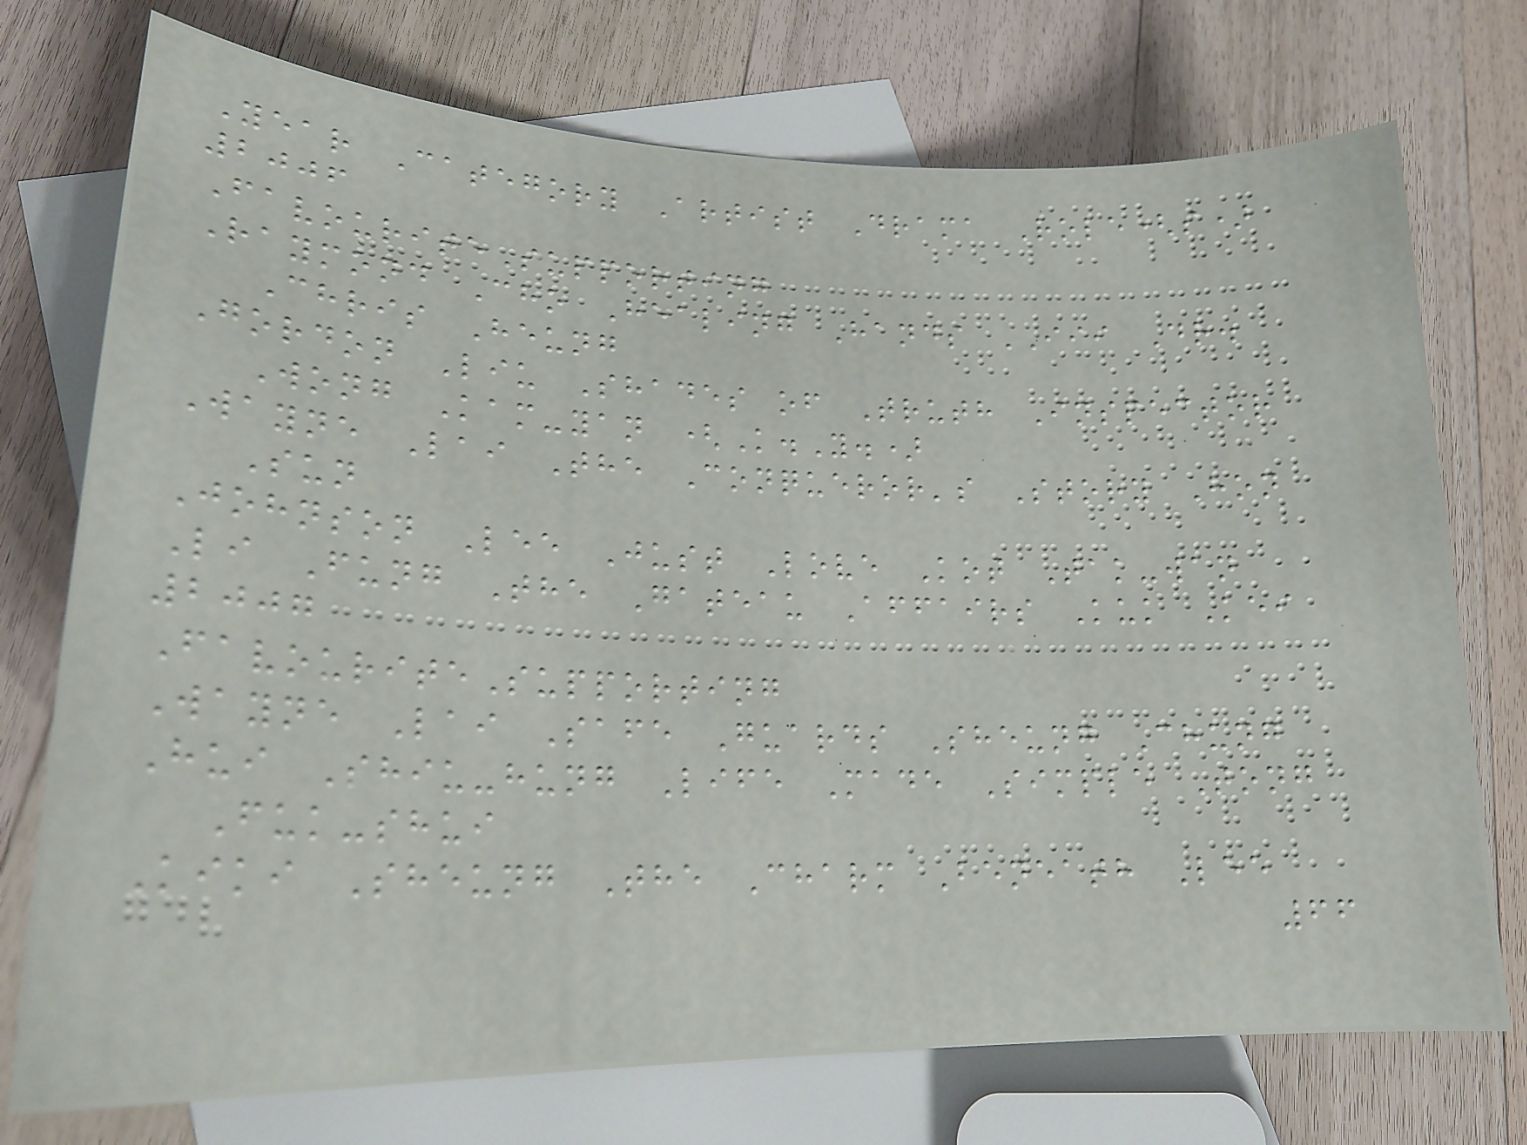Year Category Artist Drama Role(s)
2006
FavouriteSupporting
Raymond Cho Healing Hands III Dr.
Chris Heung
Gordon Liu Shades of Truth Inspector
Wong Kam-yan (K.Y.)
Wayne Lai The Conqueror's Story Hon
Sun
Johnson Lee Just Love Kot Tak-wan
Li Fung The Gateau Affairs Kuk Kei
2007
FavouriteSupporting
Wayne Lai Safe Guards Sheung Chung
Hui Shiu-hung Life Made Simple Tong
Fuk-shui
Kiki Sheung The Charm Beneath Lee
66
